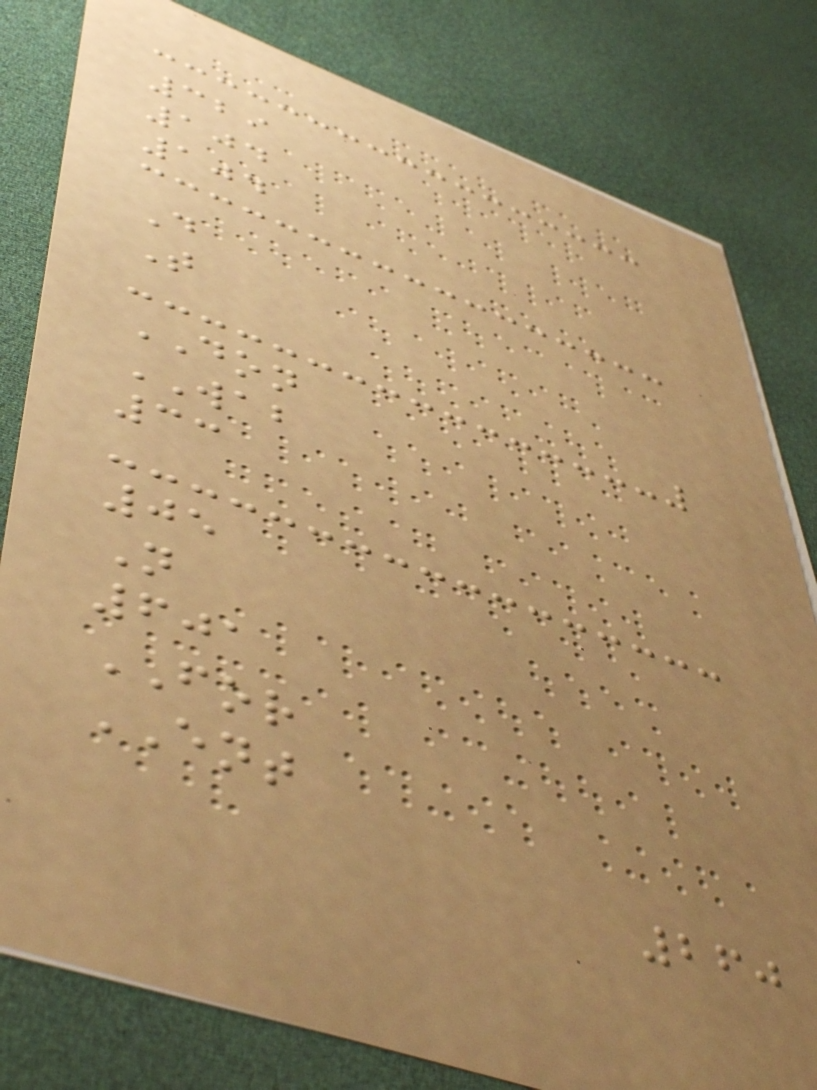329
104
104
D
T
DON
WAB
33
05
N
601
FOR
ENT
260
